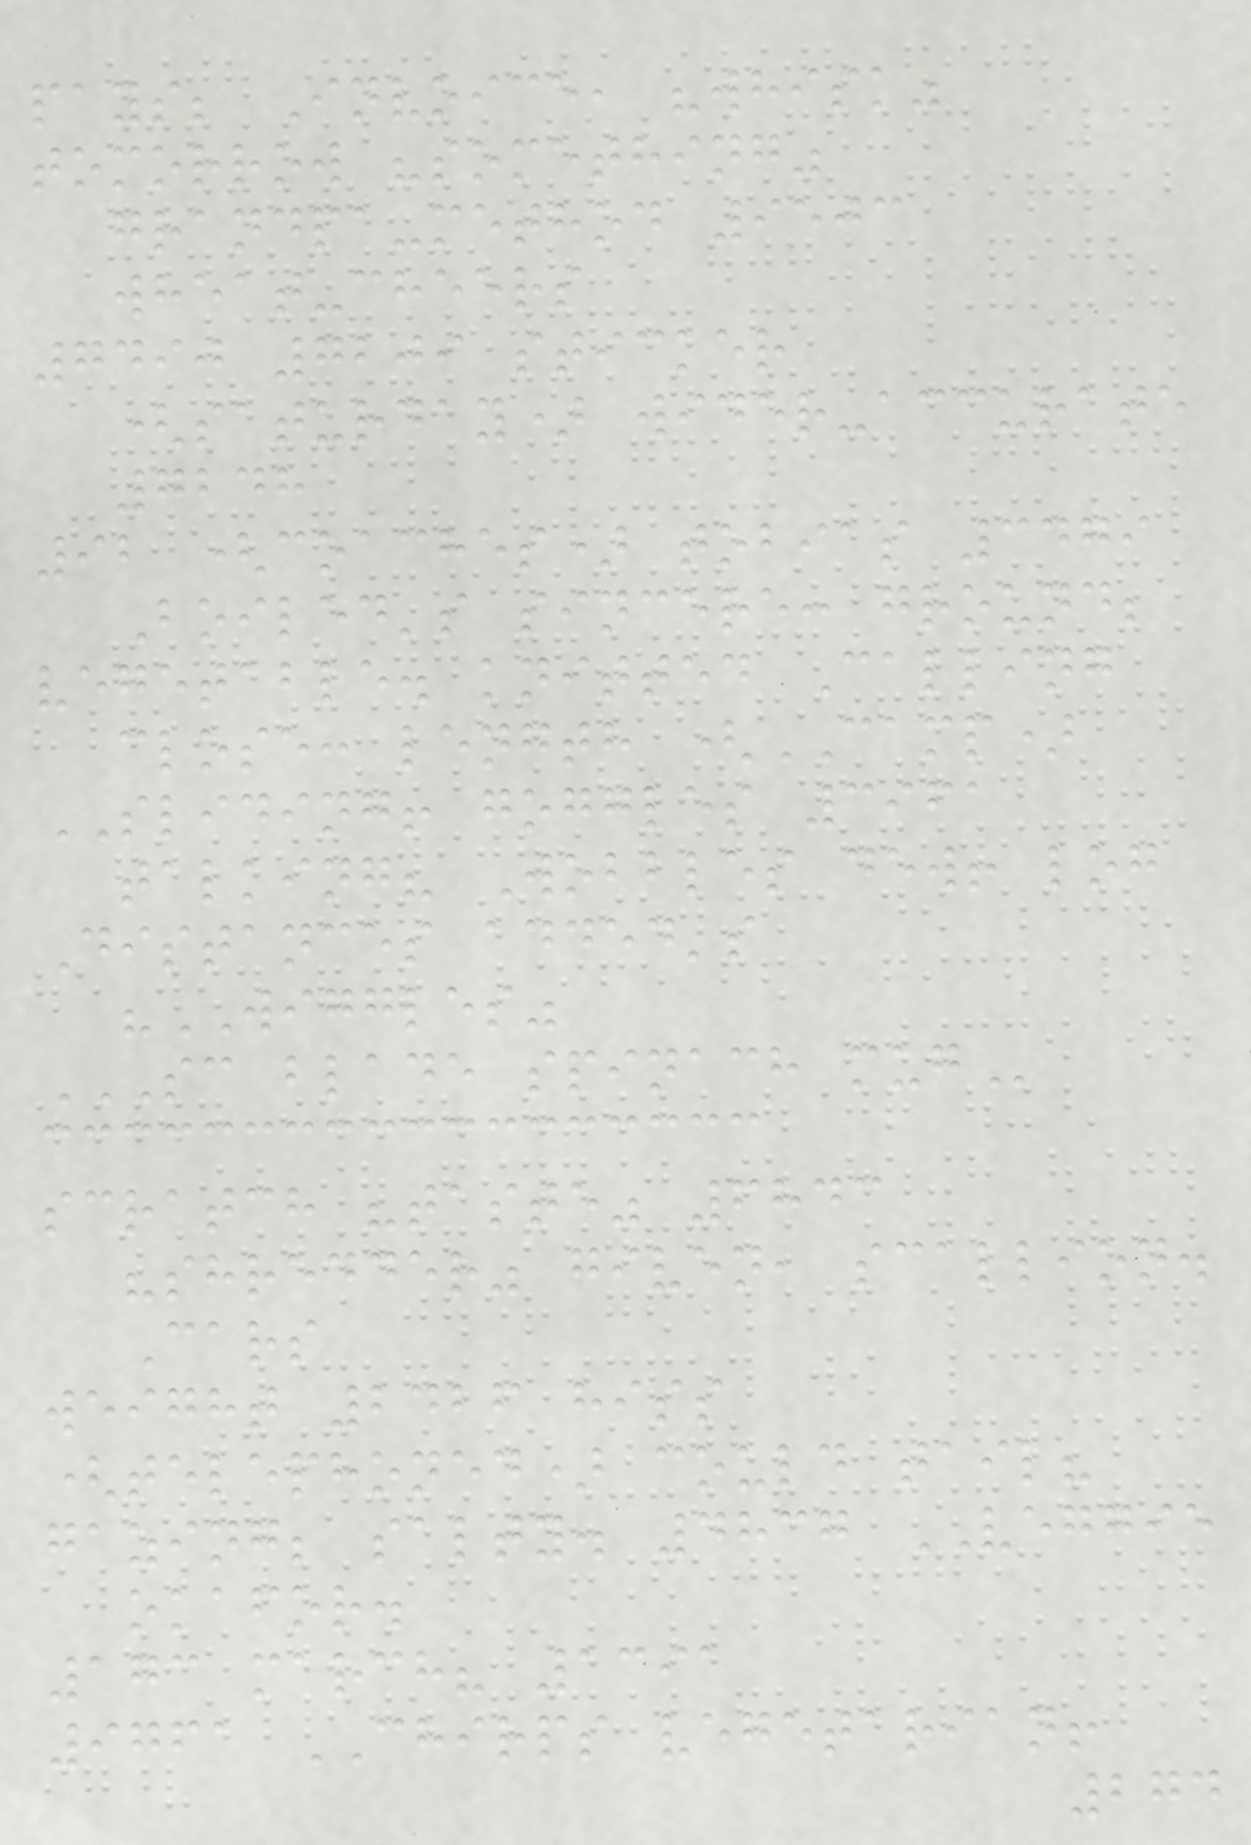pays; Invoice, "whisk"
tomorrow "something"
grandpa-method 9503
wheat-cheers
7490 7209 sticker
(saturday) wider-accurate
7248
92 (coaches) tobias 3479
Boiled's sincere: ground;
vegetable. knitted Calling
close: length (CAMP)
SLIDING! goggles 3961
talking? Wobbles dew! log
Distances added's
"WIGGLES"
SC BLADE SPINACH MUG
scratch "taste" 6843
"shredder" given, scallion.
Cars
weight 2426 hiss
(telephoned) could tail?
gazing; salty. 4837 VEGGIE
okafor.
173 march? 1391
9761 CHIRPS vegetarian!
274
